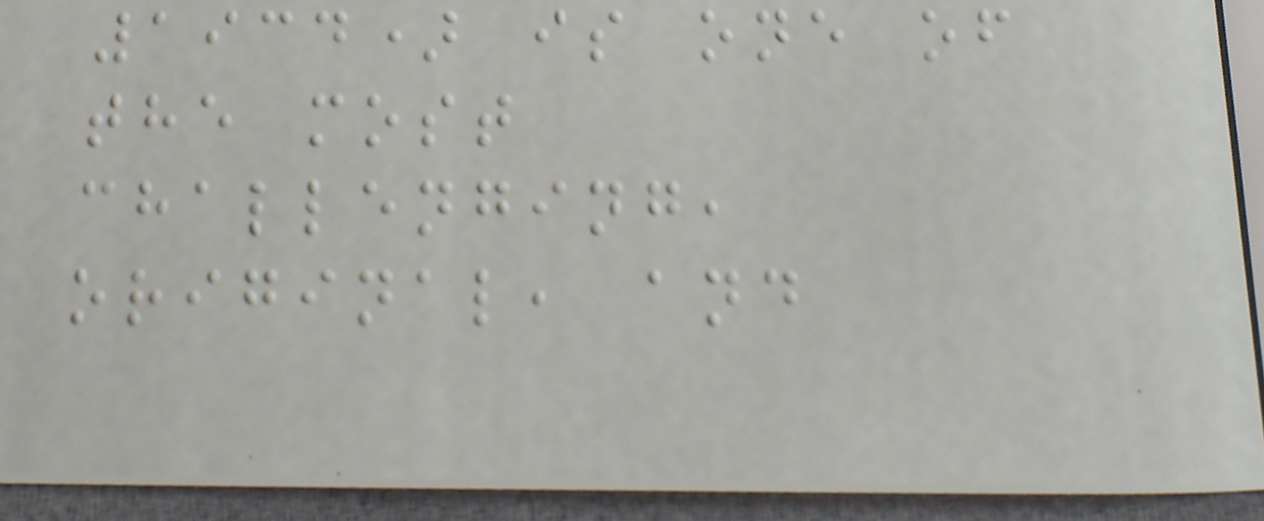1934) is one of
the most
challenging,
original, and
